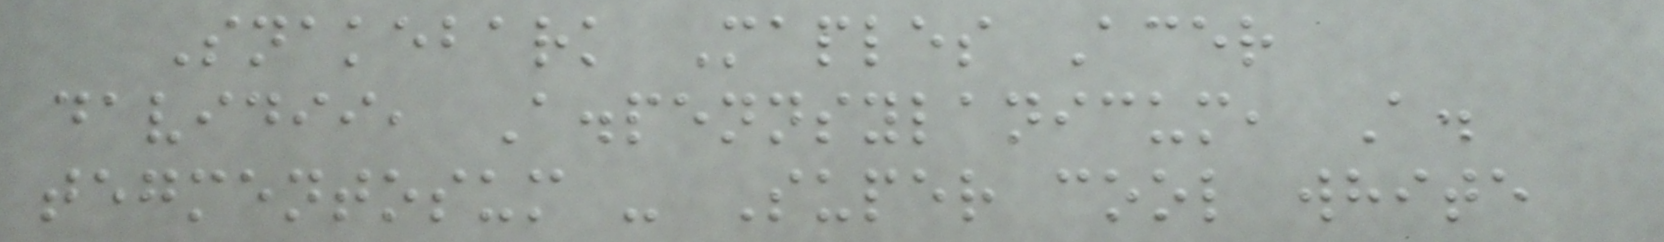Snakebark Maples Acer
davidii, A.pennsylanicum, A.
tegmentosum - Super cool white
